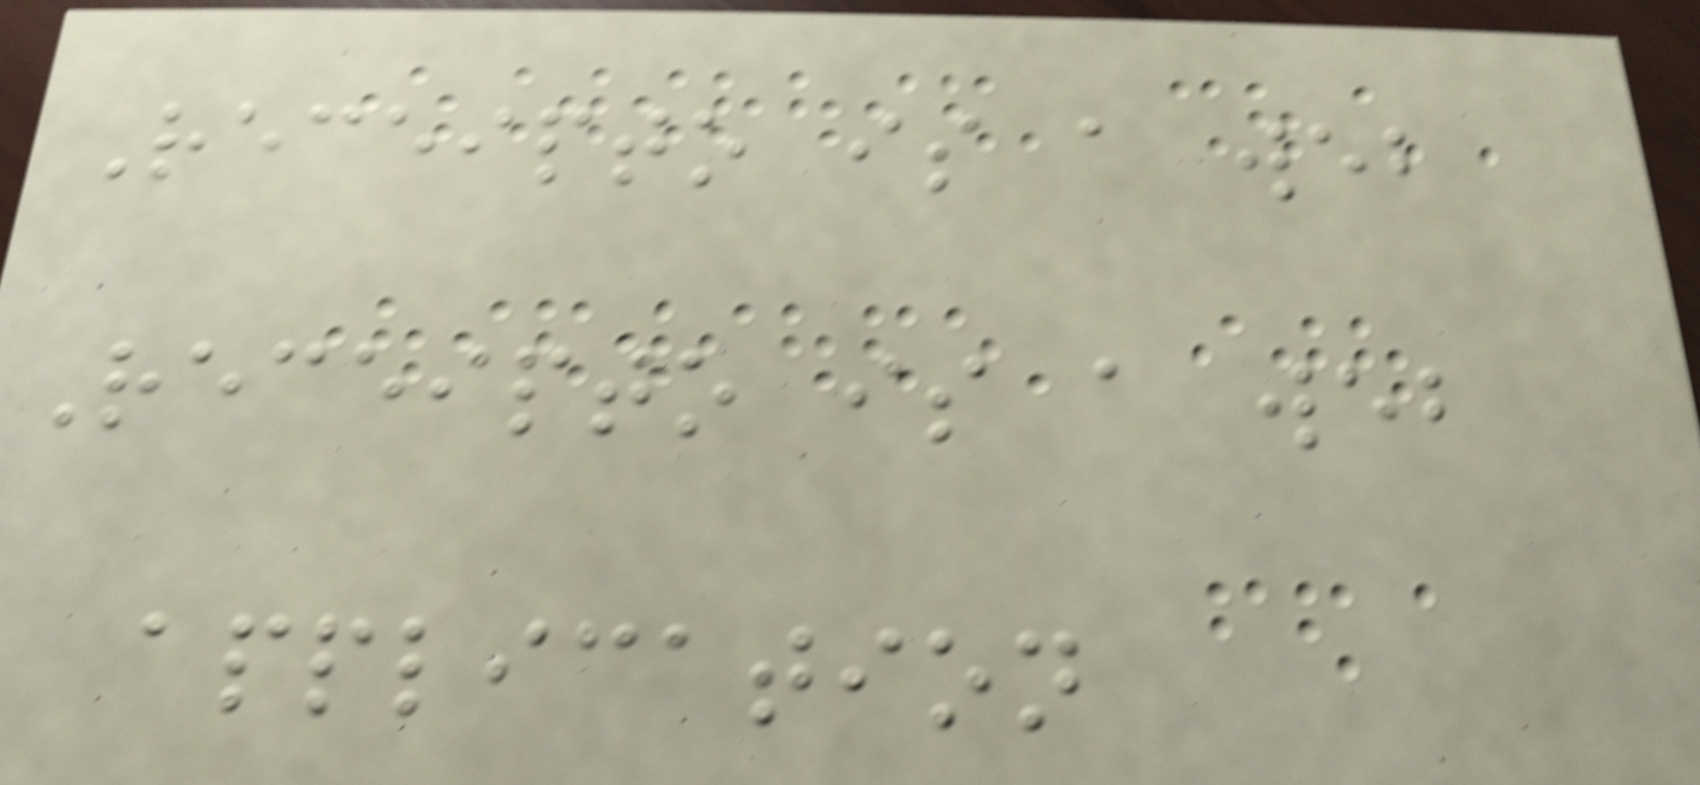Receipto is a web
Receipto is a web
application
